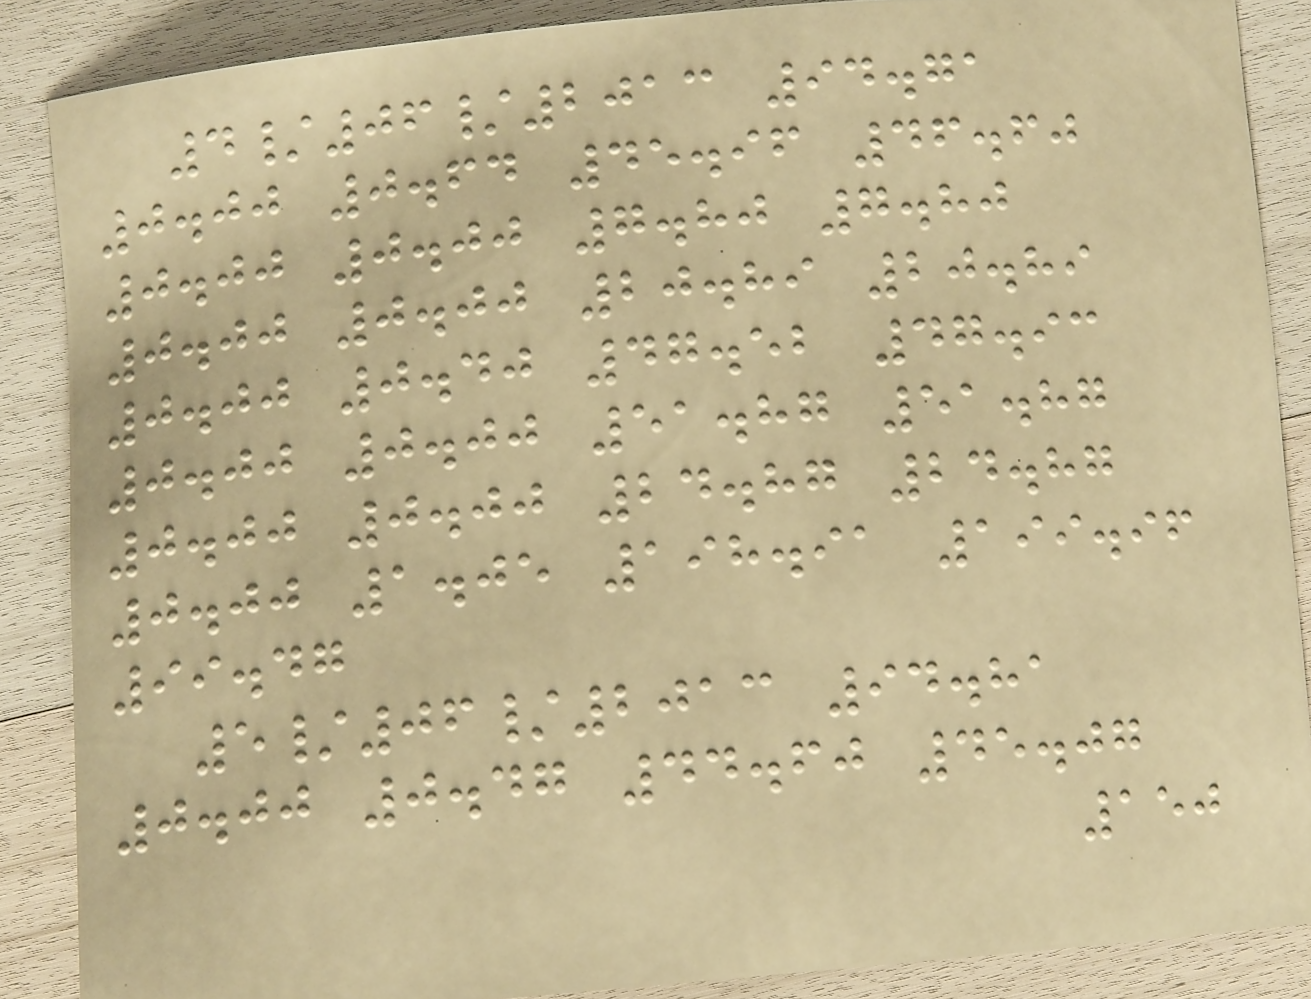4/06/2013 94.71
0.00 0.64 45.96 46.60
0.00 0.00 7.80 7.80
0.00 0.00 20.89 20.89
0.00 0.40 47.52 47.93
0.00 0.00 51.87 51.87
0.00 0.00 24.87 24.87
0.00 1.05 198.91 199.96
99.47
5/06/2013 94.81
0.00 0.47 44.60 45.07
150
